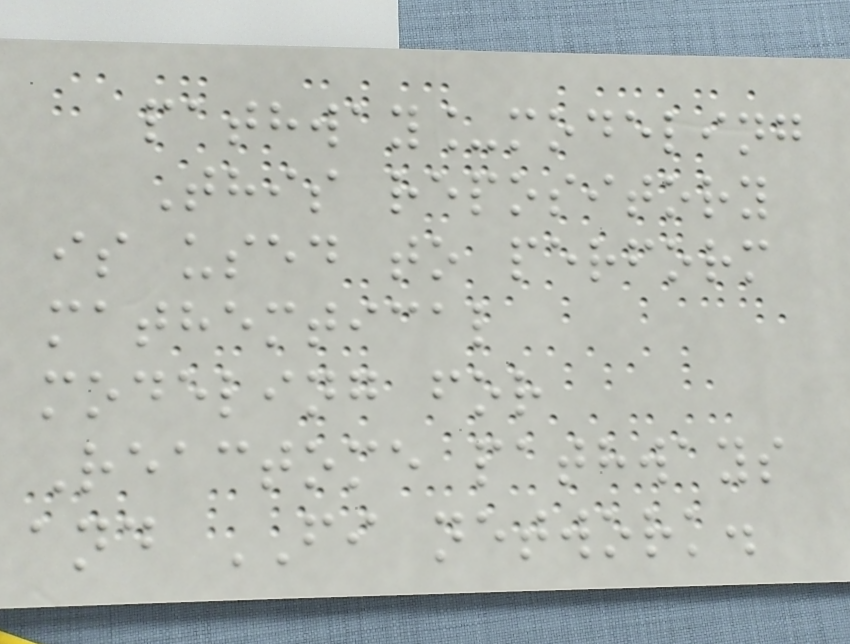pathway_modeling
This repository
is used to perform
mathemtical
modeling for
Reactome pathways
and FI network.
